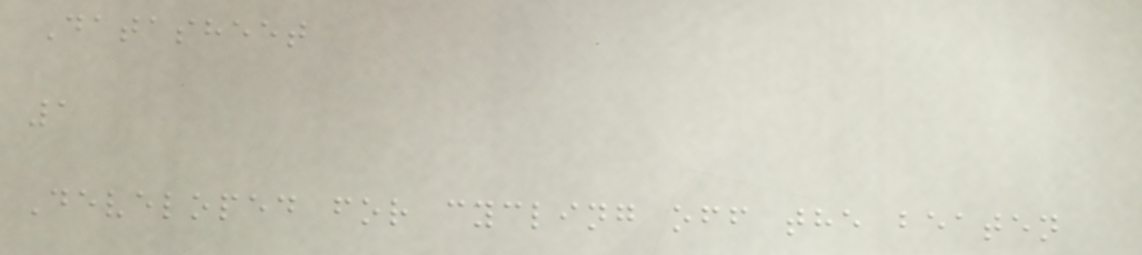Datasheet
1
Developed for cycling off the beaten
